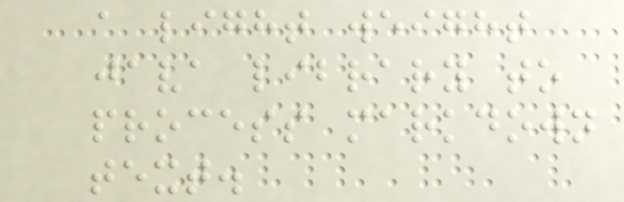a light weight
java library to
process markdown
text.
